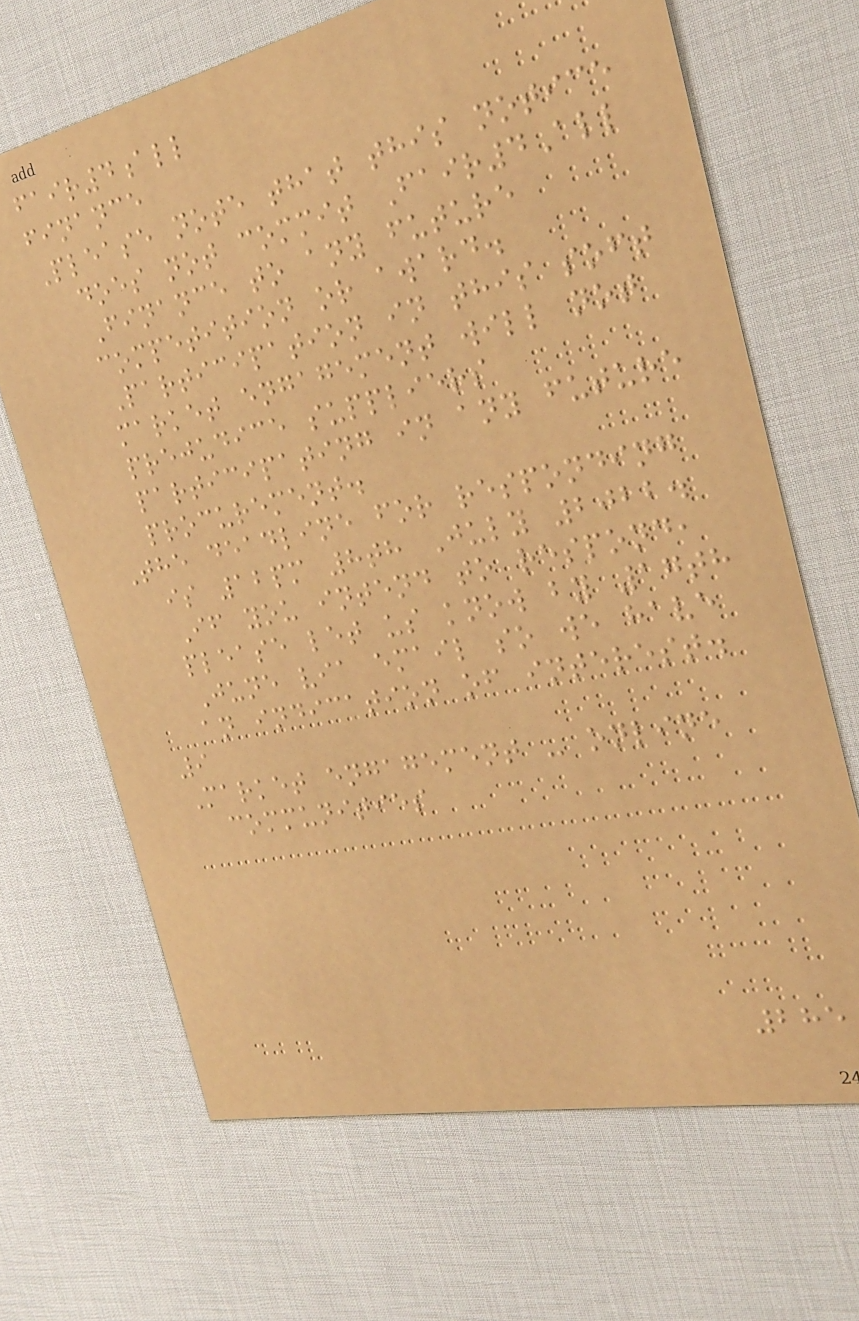fair4all
finance
Please note that this notice
does not commit Fair4All
Finance to any future
competition or award.
Participation in this soft
market engagement will not
prejudice suppliers
participating in any future
procurement.
The deadline for responding
is 12pm 8th July 2022.
If you intend to respond,
please let us know by 17th
June via email so we have
an indication of interest.
9
Market engagement - online
communities
285
